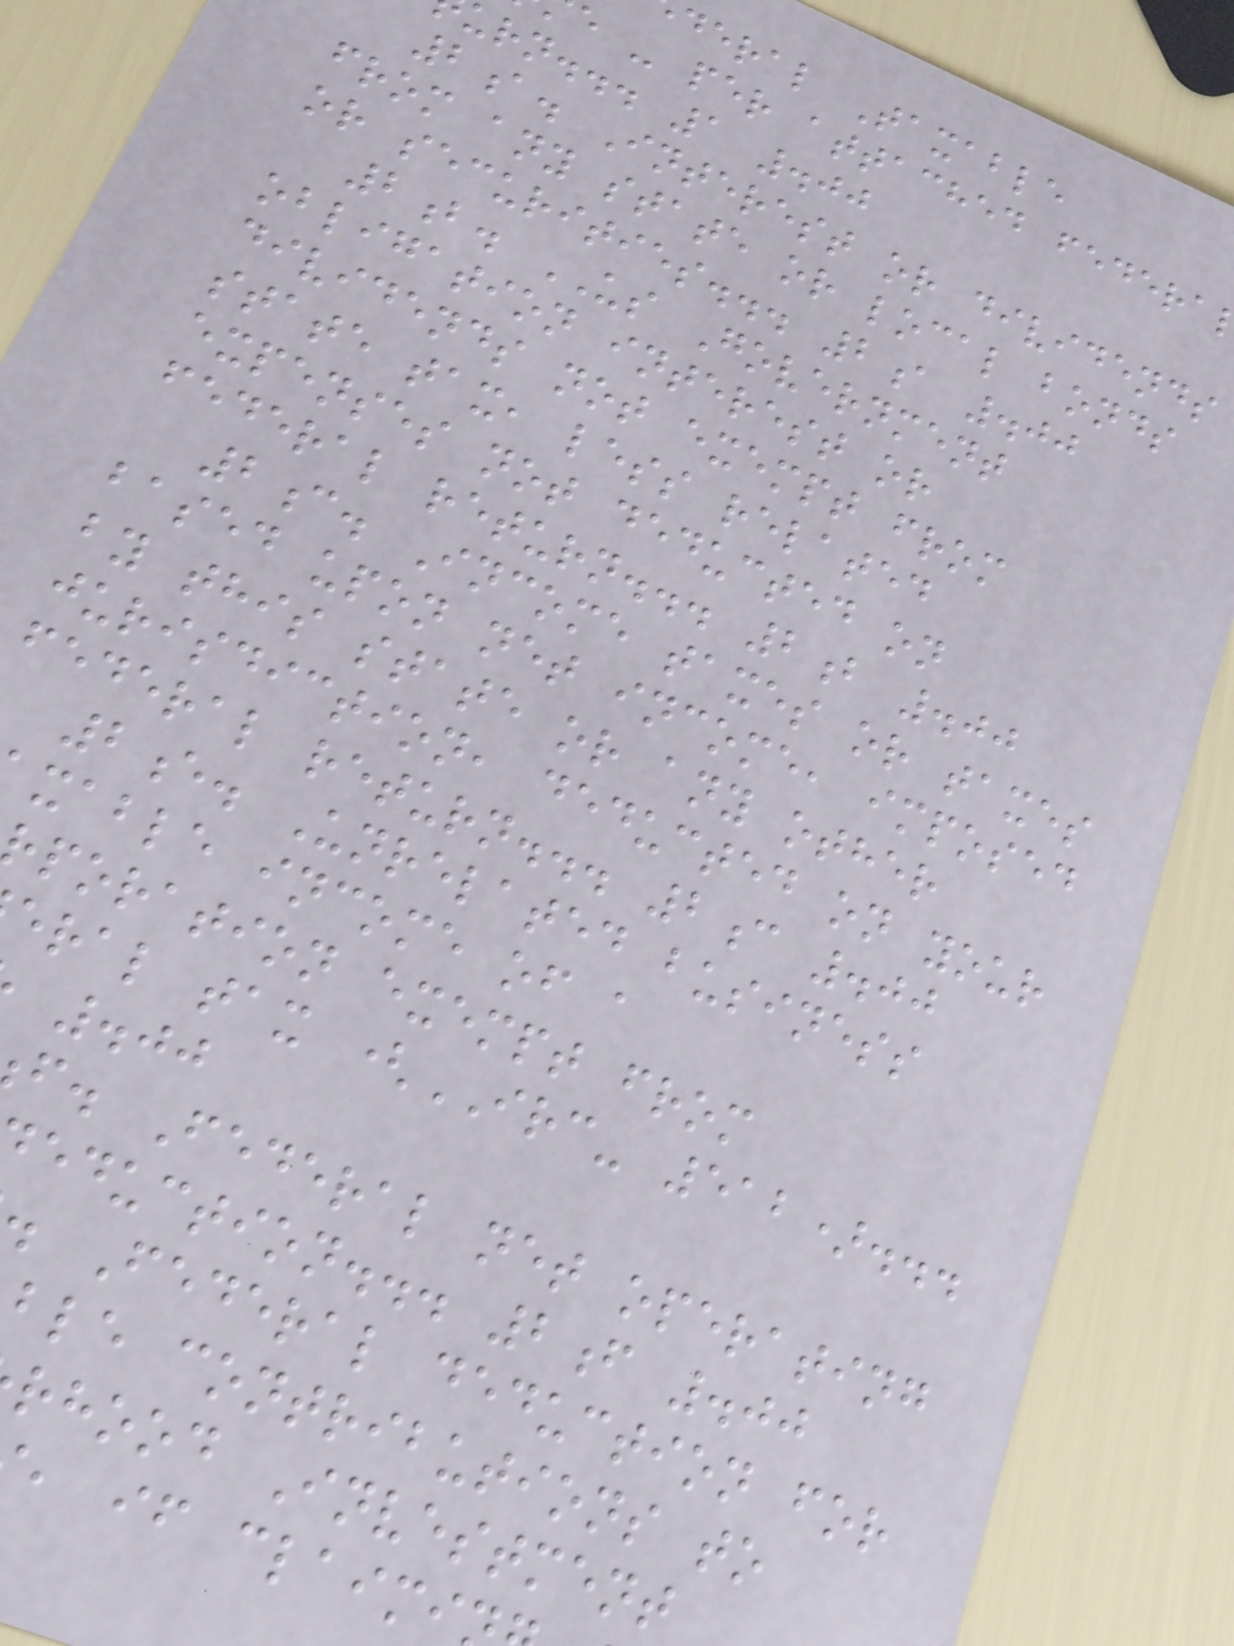deral Taxable
e - per attached federa
urn... 1 .00
2a. Interest or dividends
from any state or local bonds
or securities... 2a .00
2b. US Government
obligation interest or
dividends not exempt from
state tax, less related
expenses not deducted on
federal return... 2b .00
2c. Income taxes or taxes
based upon net income, imposed
by this state or any other
jurisdiction, deducted on your
federal return... 2c .00
2e. Unrelated business
xable income of a
poration exempt from
eral tax (IRC- 512)...
.00
f. Federal net operating
eduction... 2f .00
Federal deduction for
ble contributions to
rhood Investment
, if claimi
